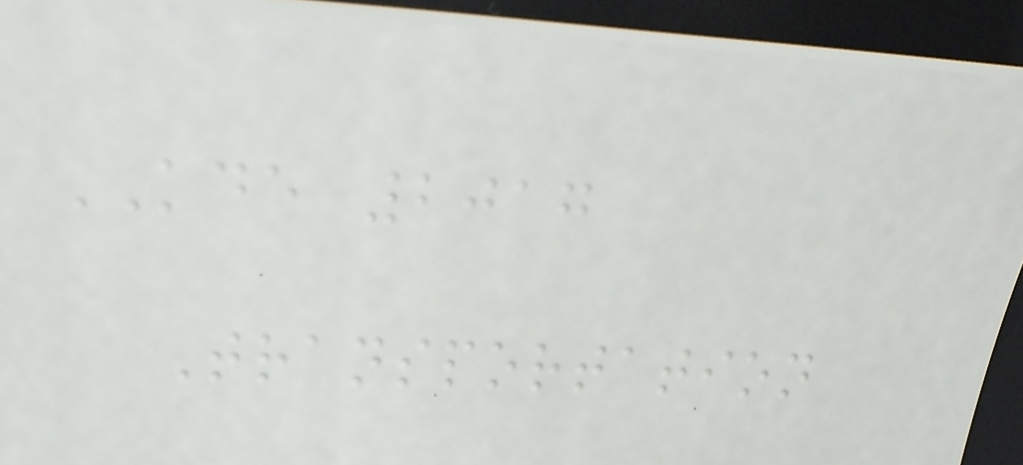KDE 2017
Transportation
